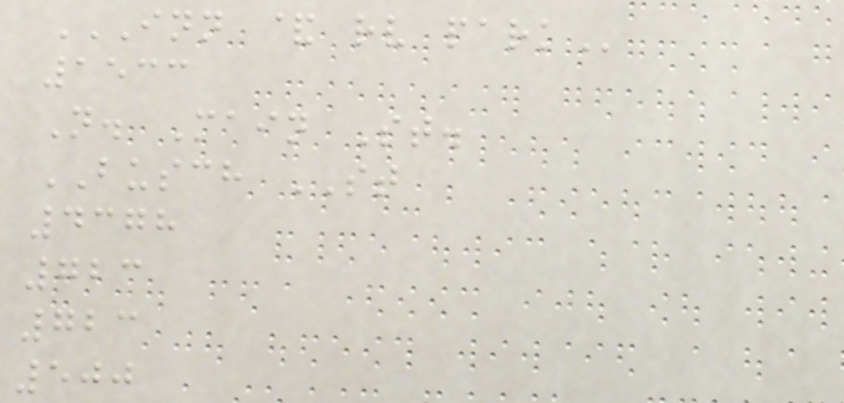INN & RV PARK
1533
N. Main St.
BUSCH ST
4378
723
723
500
